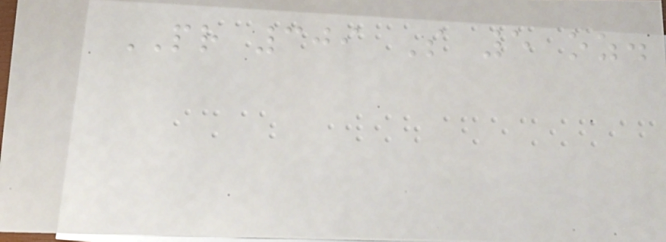PR 309 S 5 oz.
